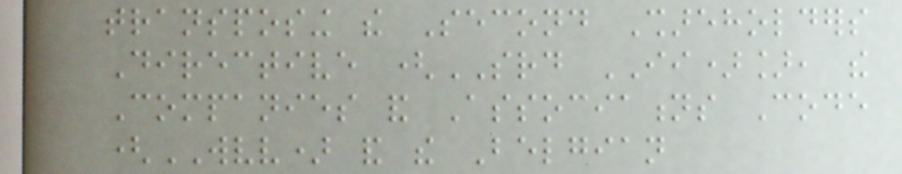transposing the Second Shareholders
Directive (SRD II)], the
Companies and Associations Code
(WVV) and the Belgian
